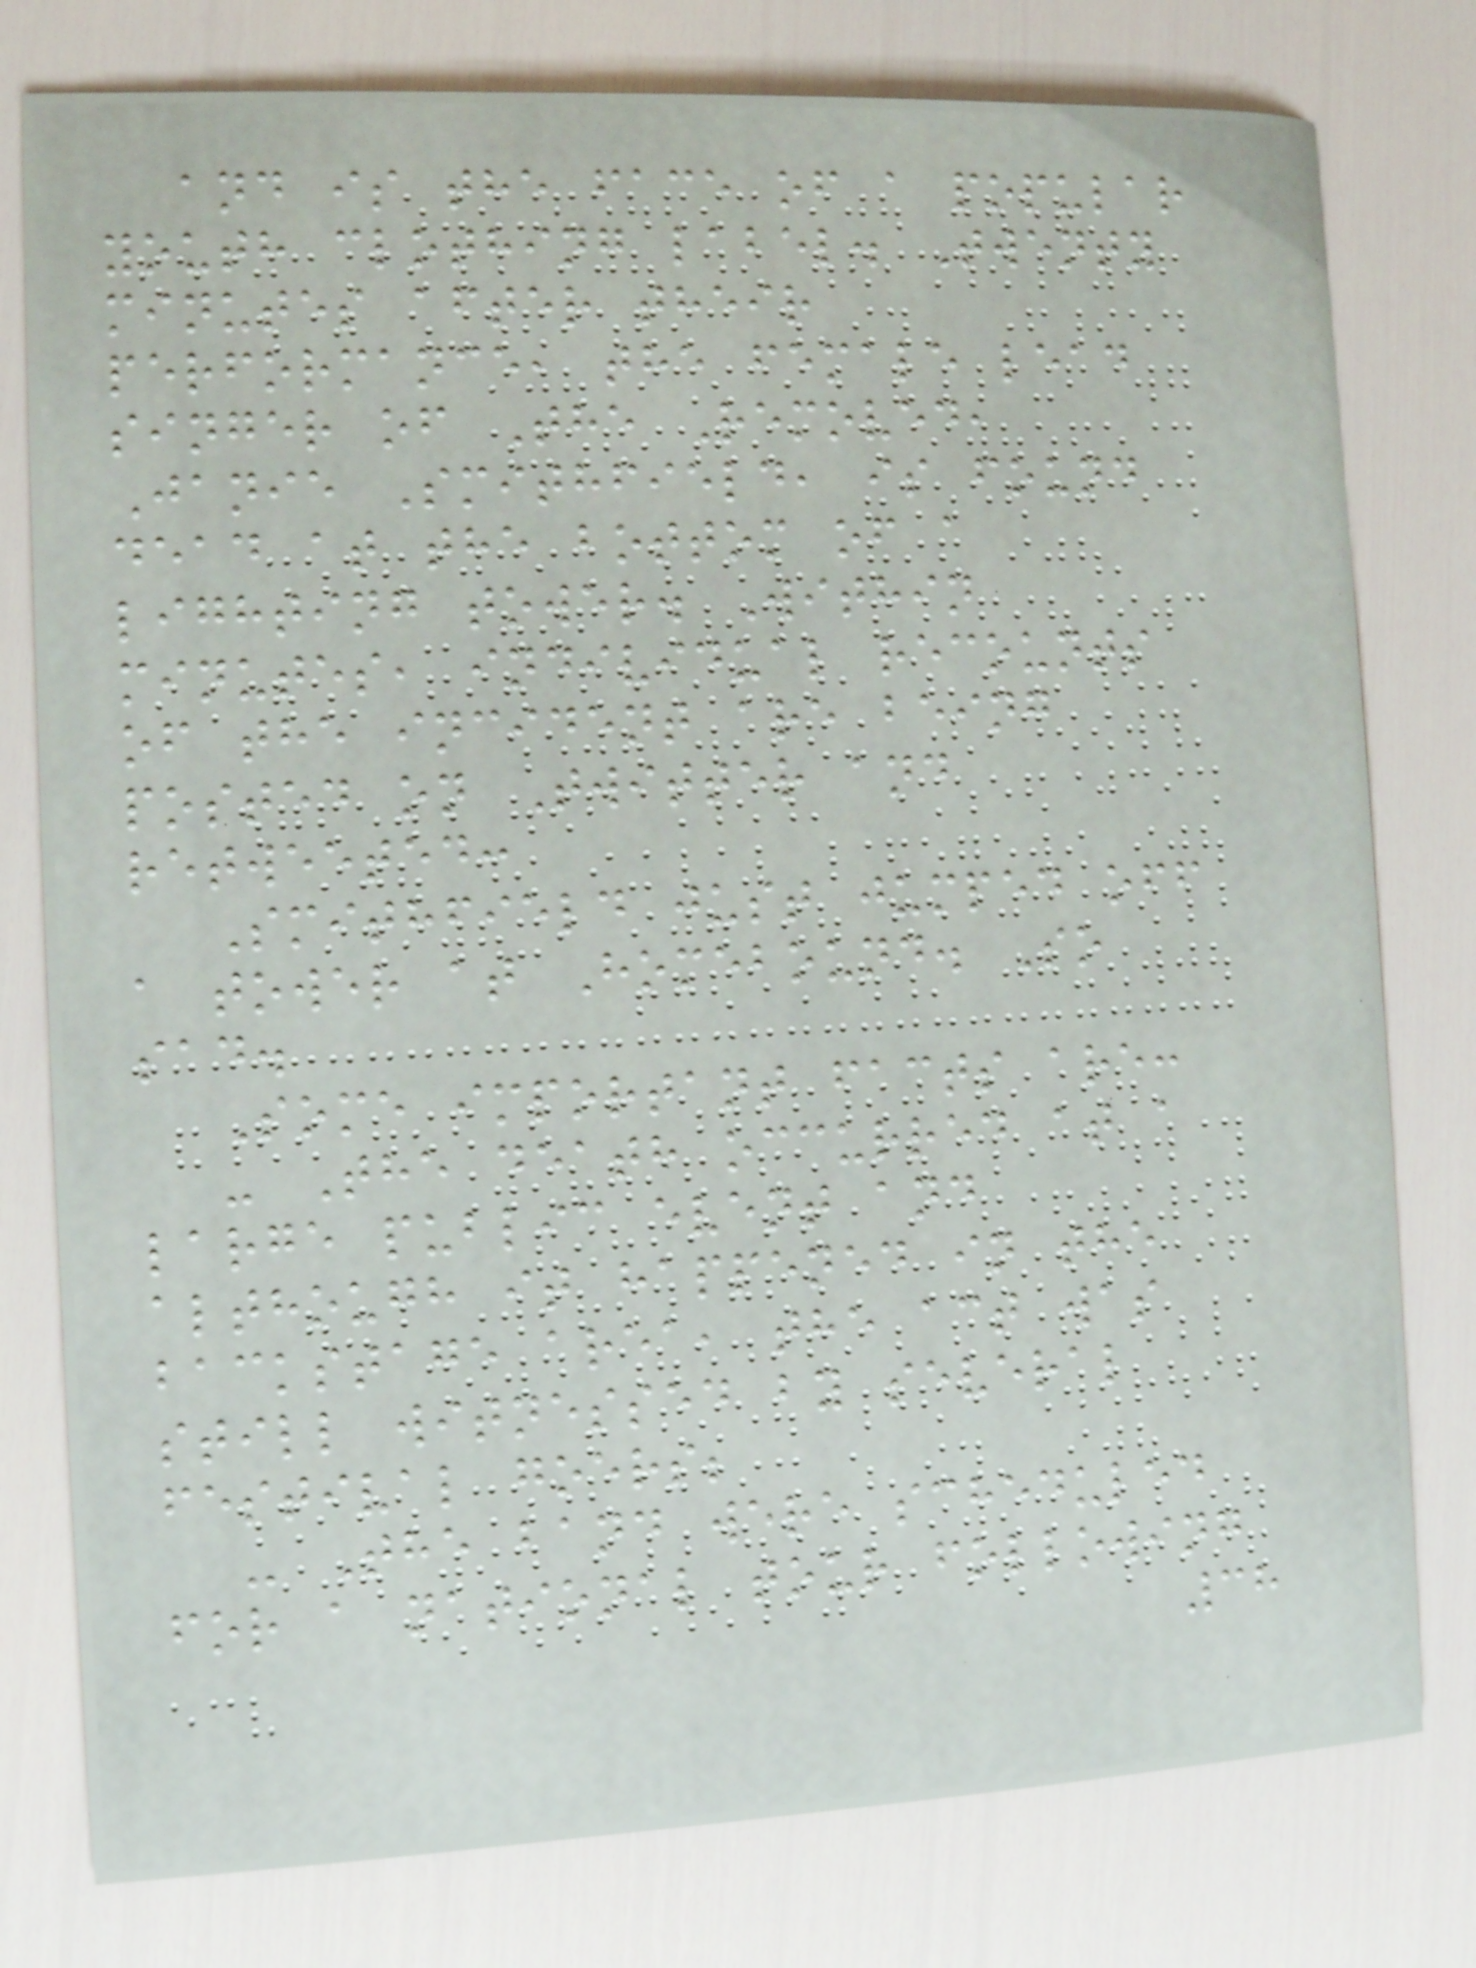and is the face of a popular
youth clothing label. Twenty
minutes after their
performance, the female lead
singer of The Removed,
Janie Smithfield, is found
dead at the bottom of a
lighting tower. Within
minutes, individual recounts
of the incident are being
posted on Twitter and
retweeted:
Smithfield just jumped off
a tower at Homebound. So
sad.
Some important facts are:
- The death occurred at a
large public event and
although it happened in the
backstage area, the act was
still witnessed by several
festival goers;
- The band were scheduled
for a national tour following
38
